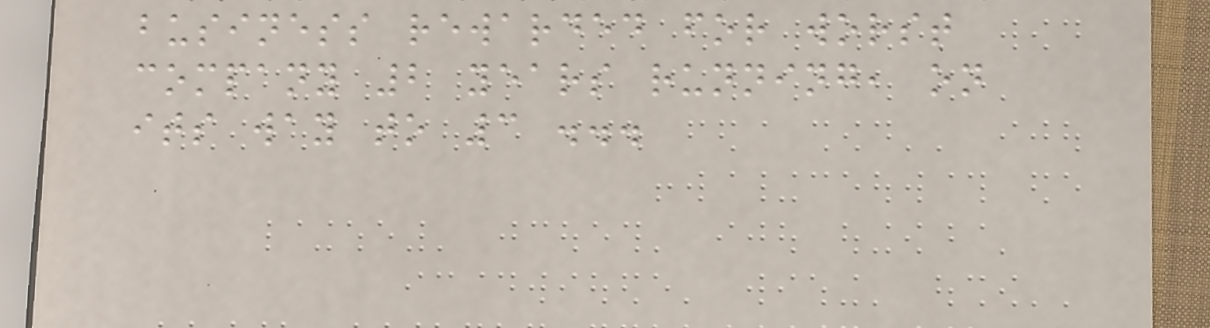business rewarded for worst
company 2 years running, on
its way to 3 ...
